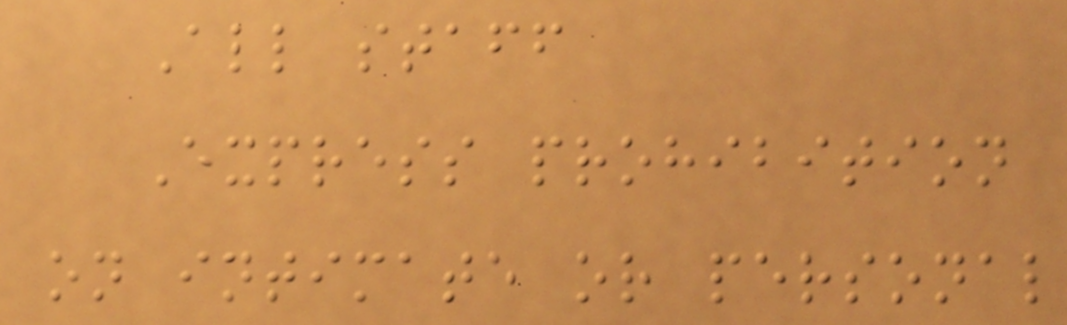All staff
Express prohibition
on intimate or personal
